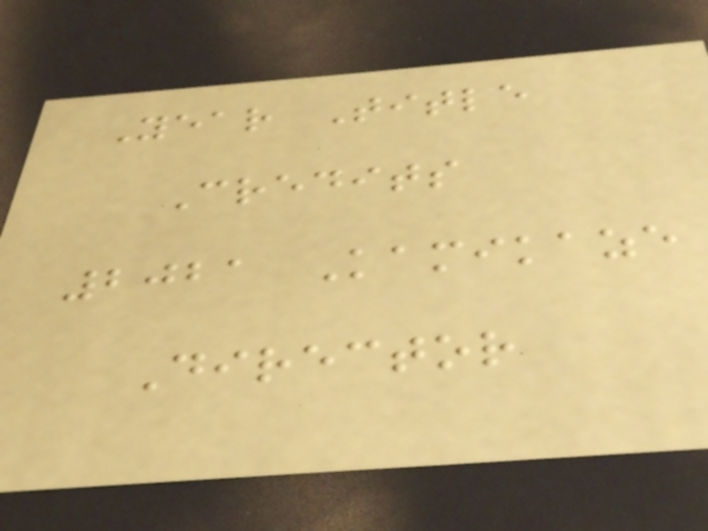Year Title
Credits
2021 Kamikaze
Director
